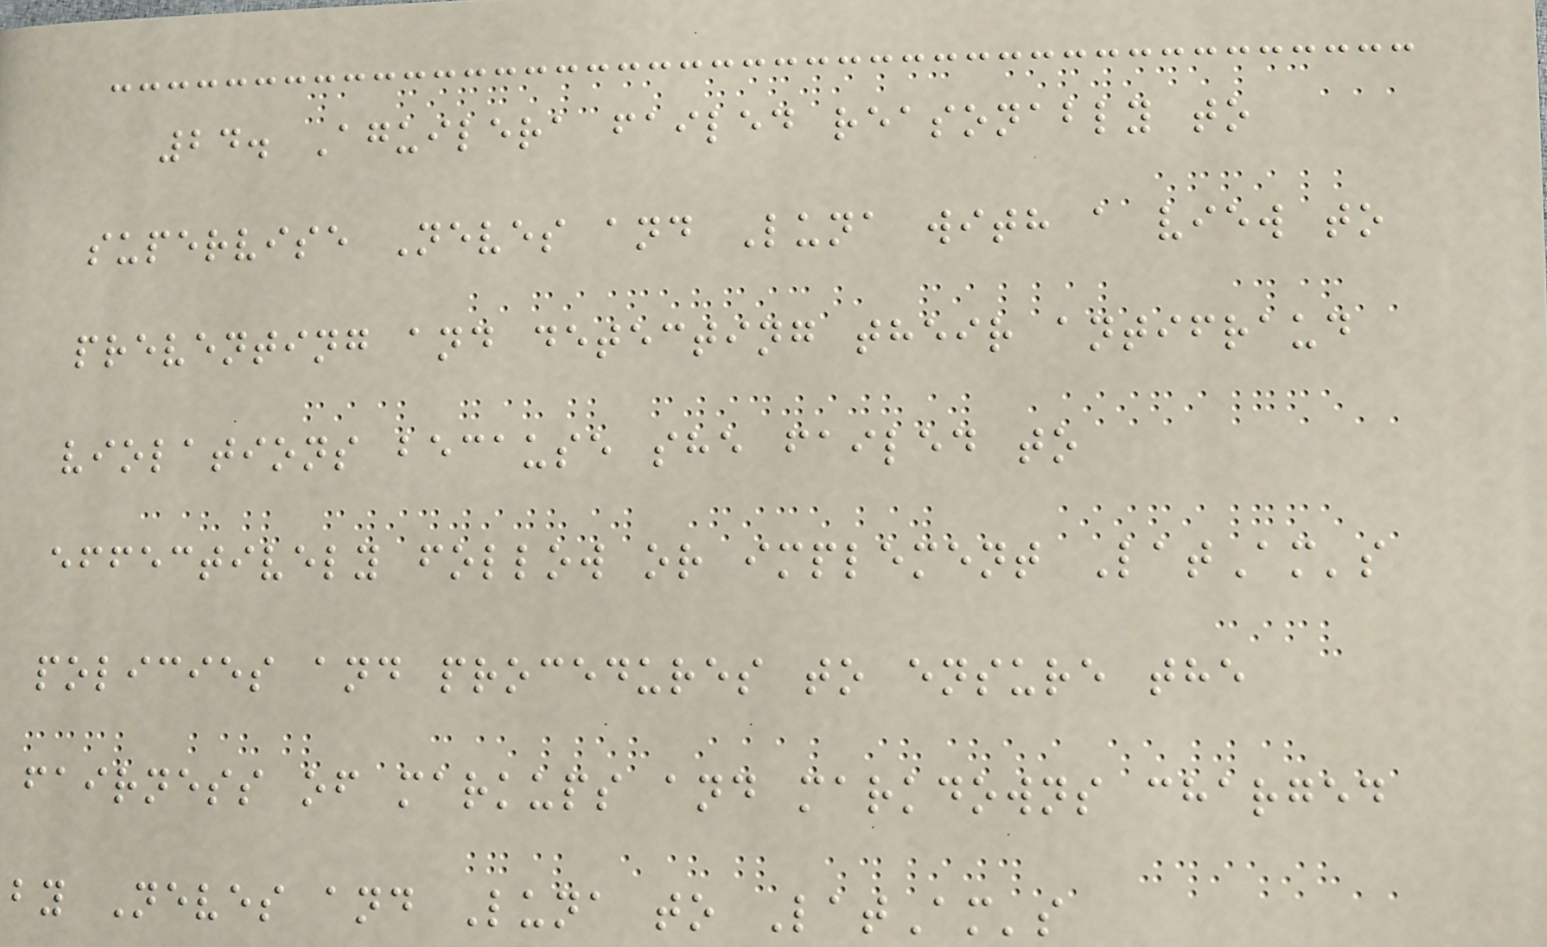24. Aguilera failed reasonably to
supervise Neves and Luna with a view to
preventing and detecting their antifraud
violations because she failed to
effectively follow or implement LatAm's
policies and procedures to ensure the
fairness of markups and markdowns charged
by Neves and Luna to LatAm's
